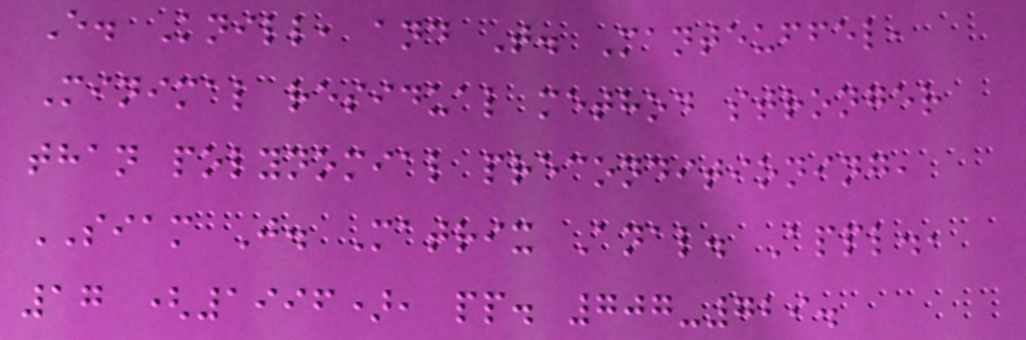E. Knill, and T. Manteuffel,
Minimal residual method stronger
than polynomial preconditioning,
SIAM J. Matrix Anal. Appl.,
17 (1996), pp. 707-729.
